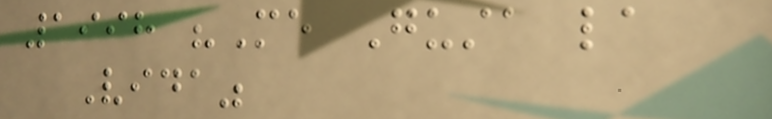1998 "Me Gusta la
Vida"
